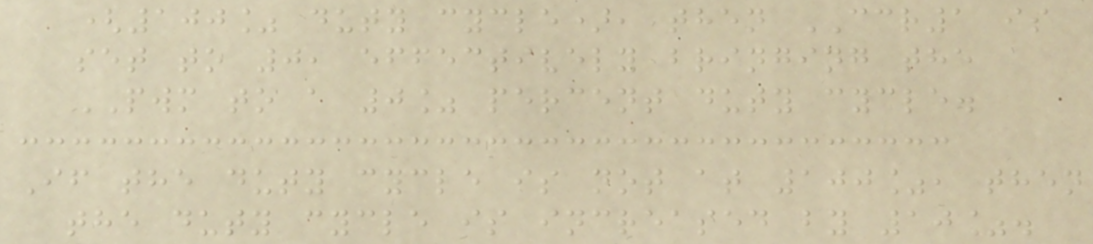(100% duty cycle), then CCR1 is
set to 0, effectively bringing the
PWM to a 0% percent duty cycle.
If the duty cycle is not at 100%, then
the duty cycle is increased by 10%.
